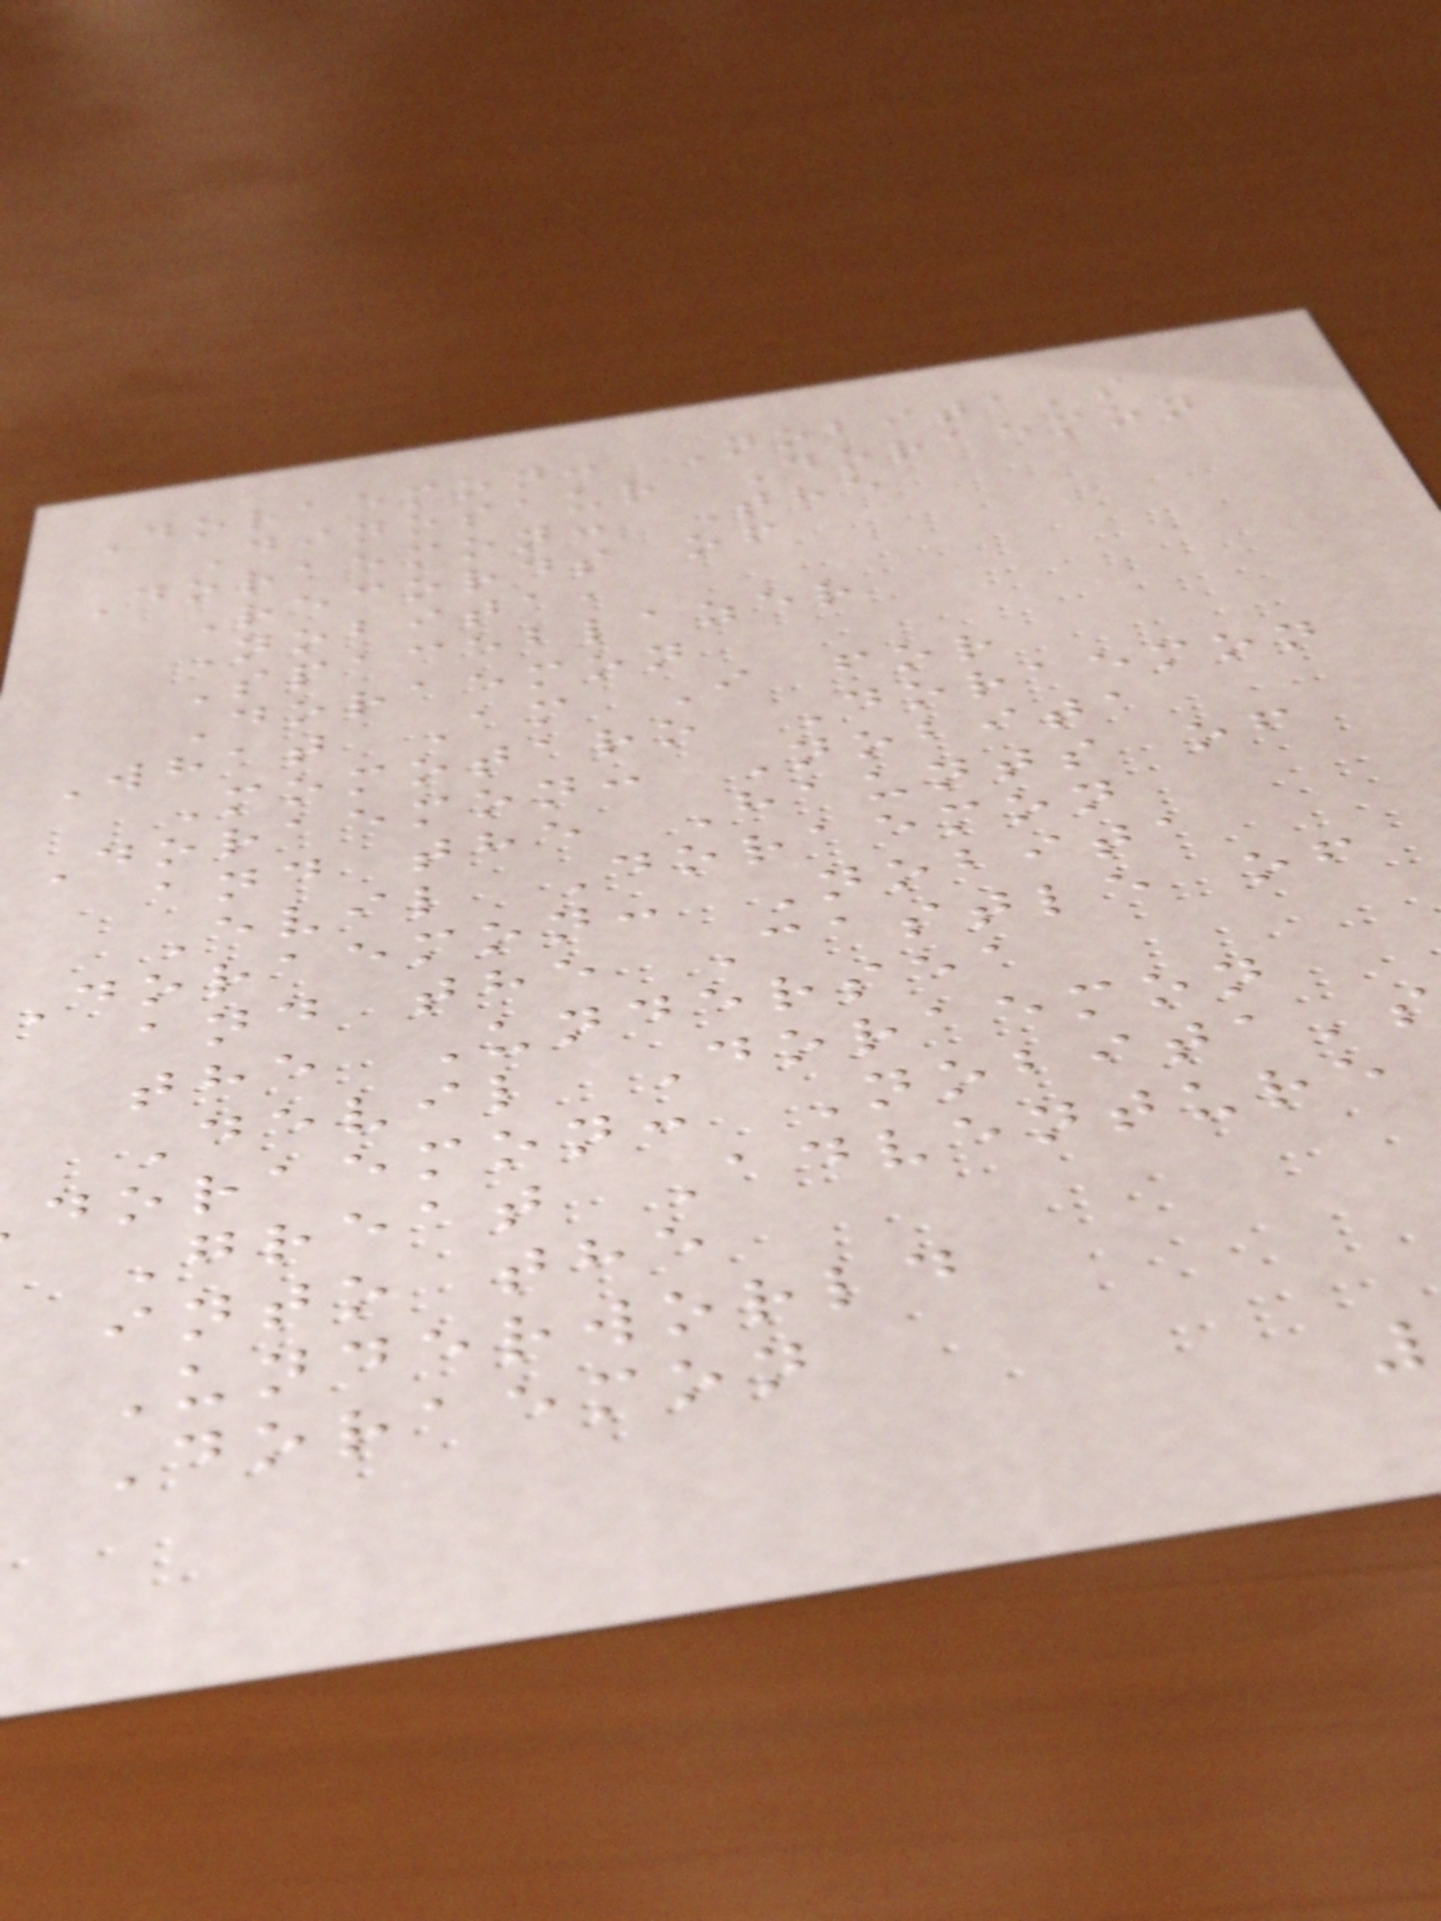Doraemon: Nobita's
Dinosaur Doraemon
Doraemon: The
Records of
Nobita,
Spaceblazer
Doraemon
What Am I for
Momotaro Doraemon
Doraemon: Nobita
and the Haunts of
Evil Doraemon
Doraemon: Nobita
and the Castle of
the Undersea
Devil Doraemon
doraemon: Nobita's
Great Adventure
into the
Underworld
Doraemon
